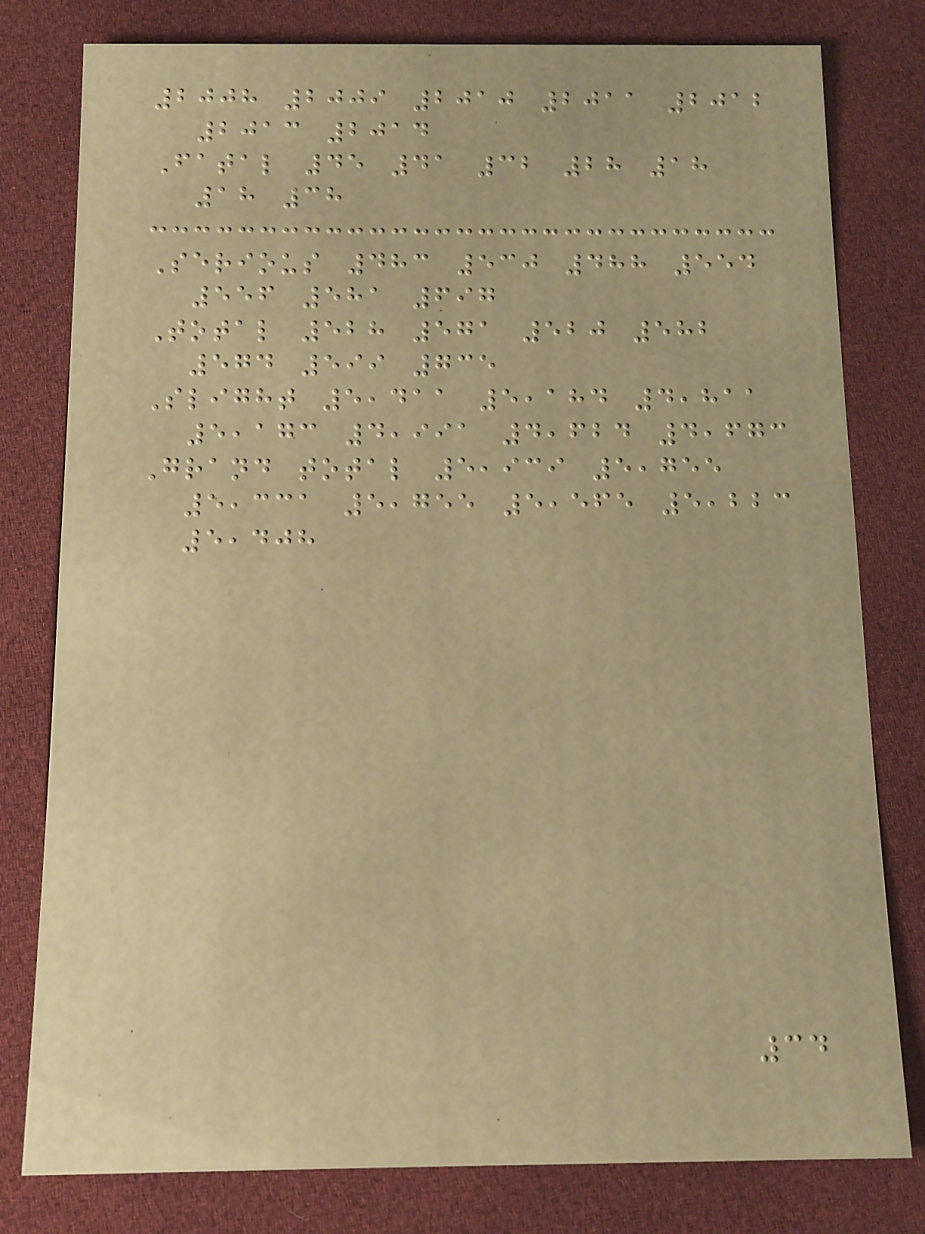2008 2009 2010 2011 2012
2013 2014
Fatal 45 41 32 28 18
18 38
Serious 483 530 488 554
556 581 697
Total 528 571 520 582
574 599 735
Slight 5,411 5,184 4,811
5,173 4,991 4,624 4,673
Grand total 5,939 5,755
5,331 5,755 5,565 5,223
5,408
34
